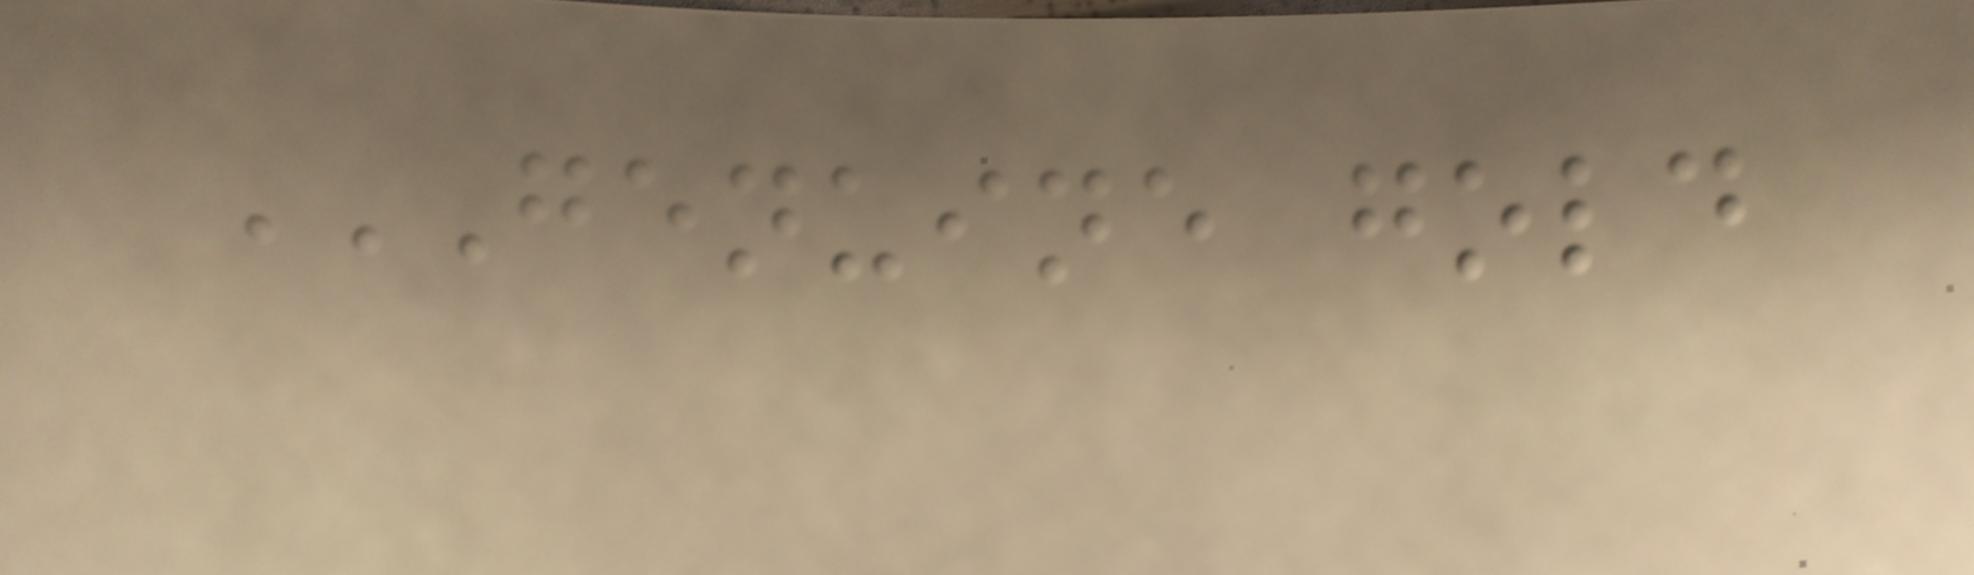GENUINE GOLD
